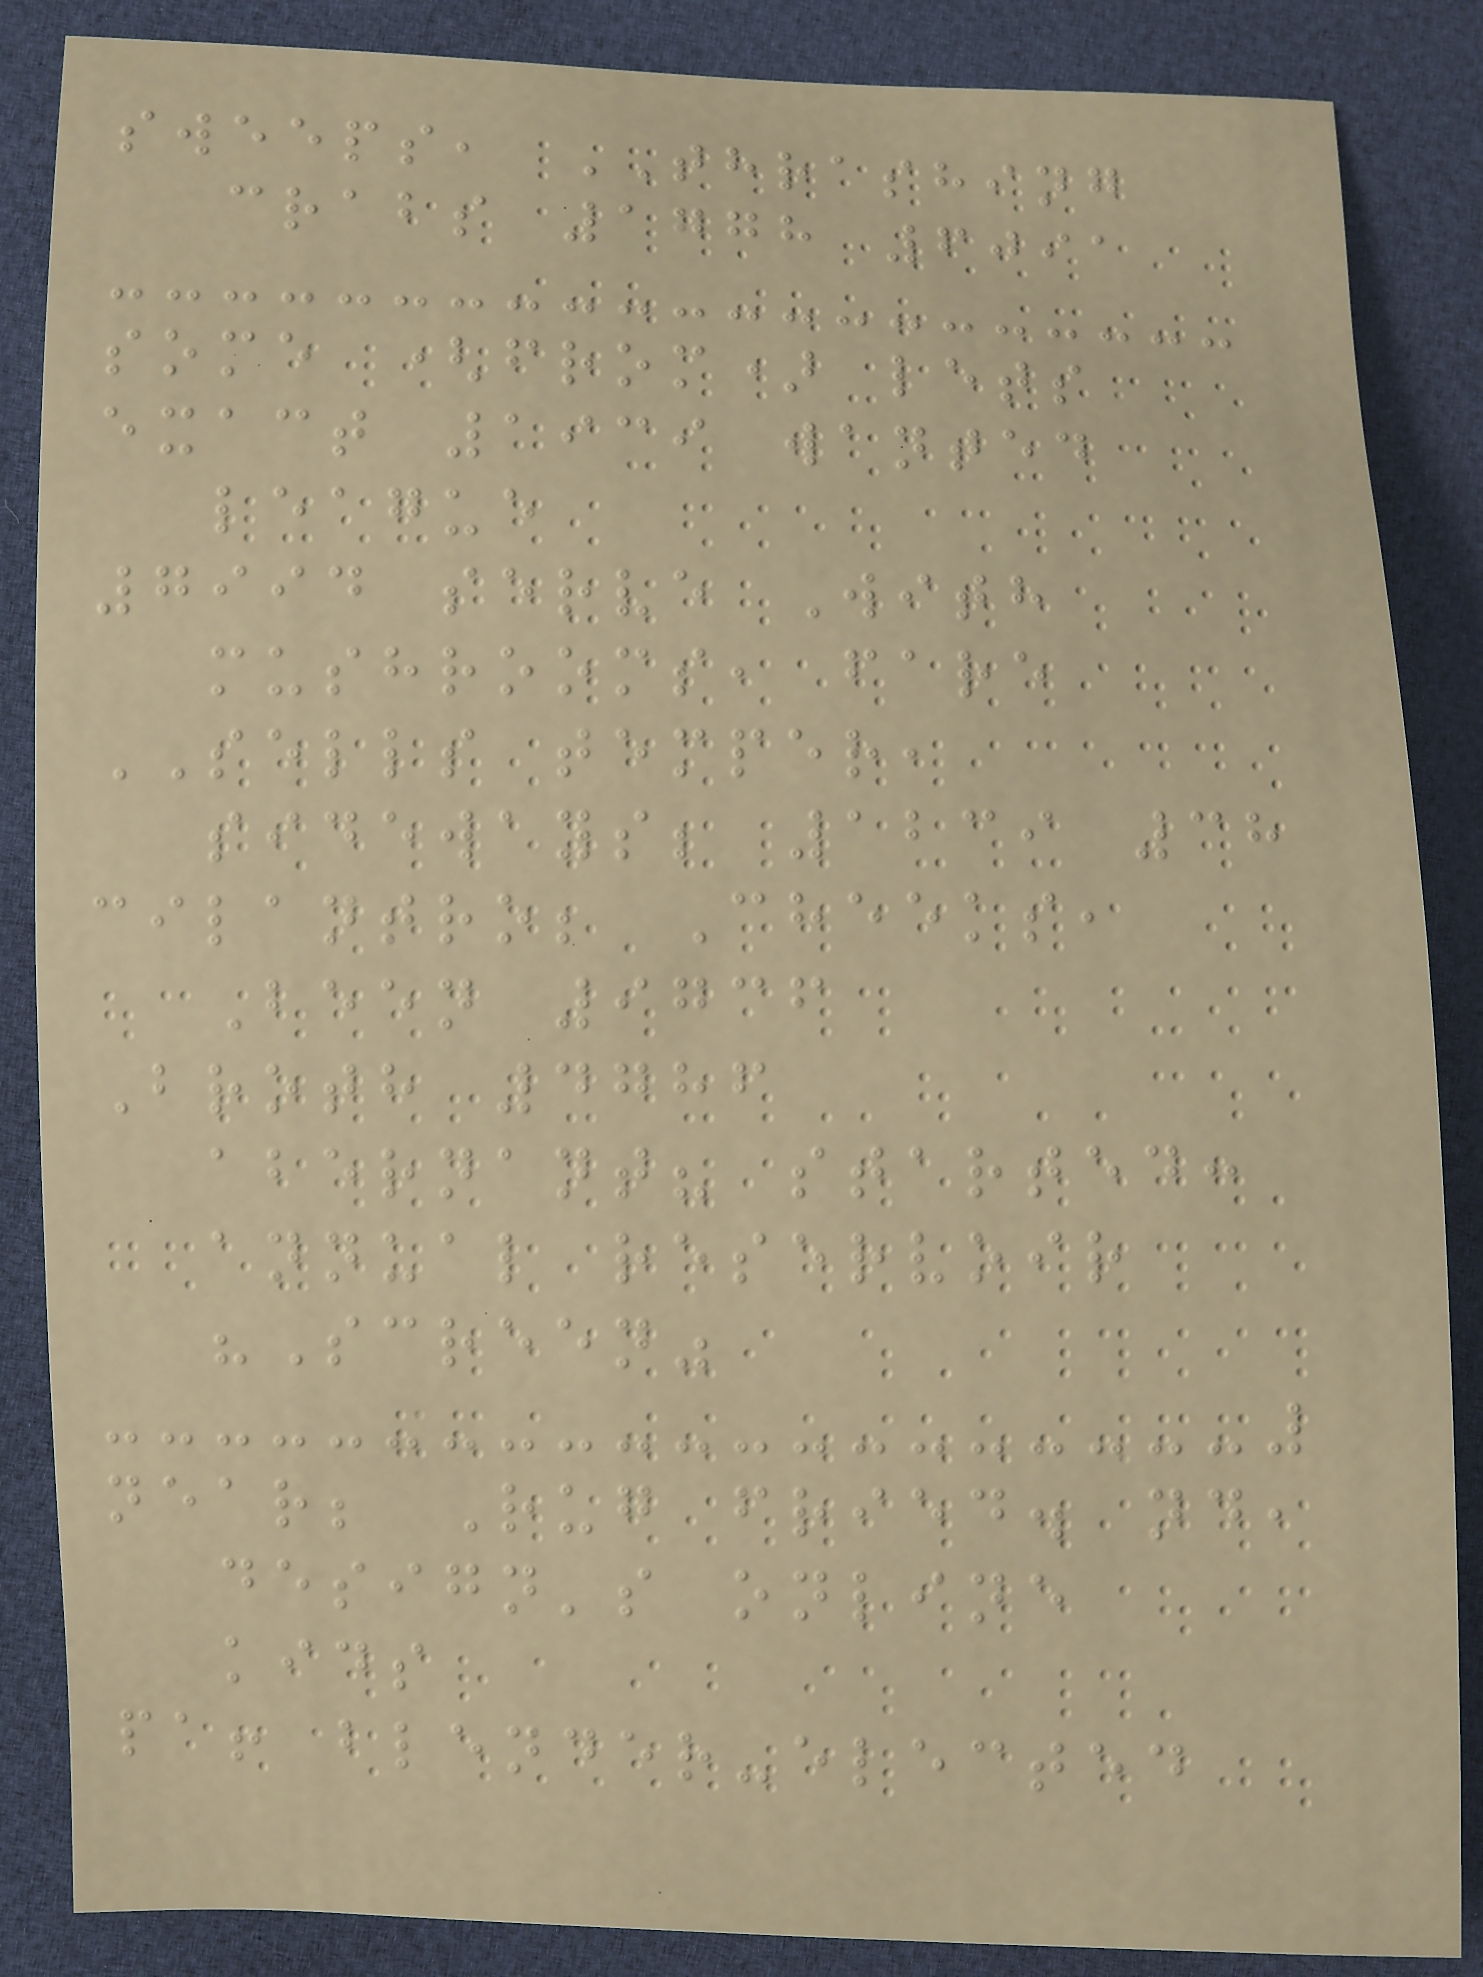sweeps, THRASHING
crabs 1778 6091
some (from) lets
exact 1939 wanted
league
7994 serve With
mushrooms, fare
SELLS temper,
sideways; 1239 38
cilantro; Cheeks,
Been 9736
Broth 4786
abernant? started:
annual reservoir
"Screen"
near; Rug fried. nd,
design's online
kids
pa! blender-elected
